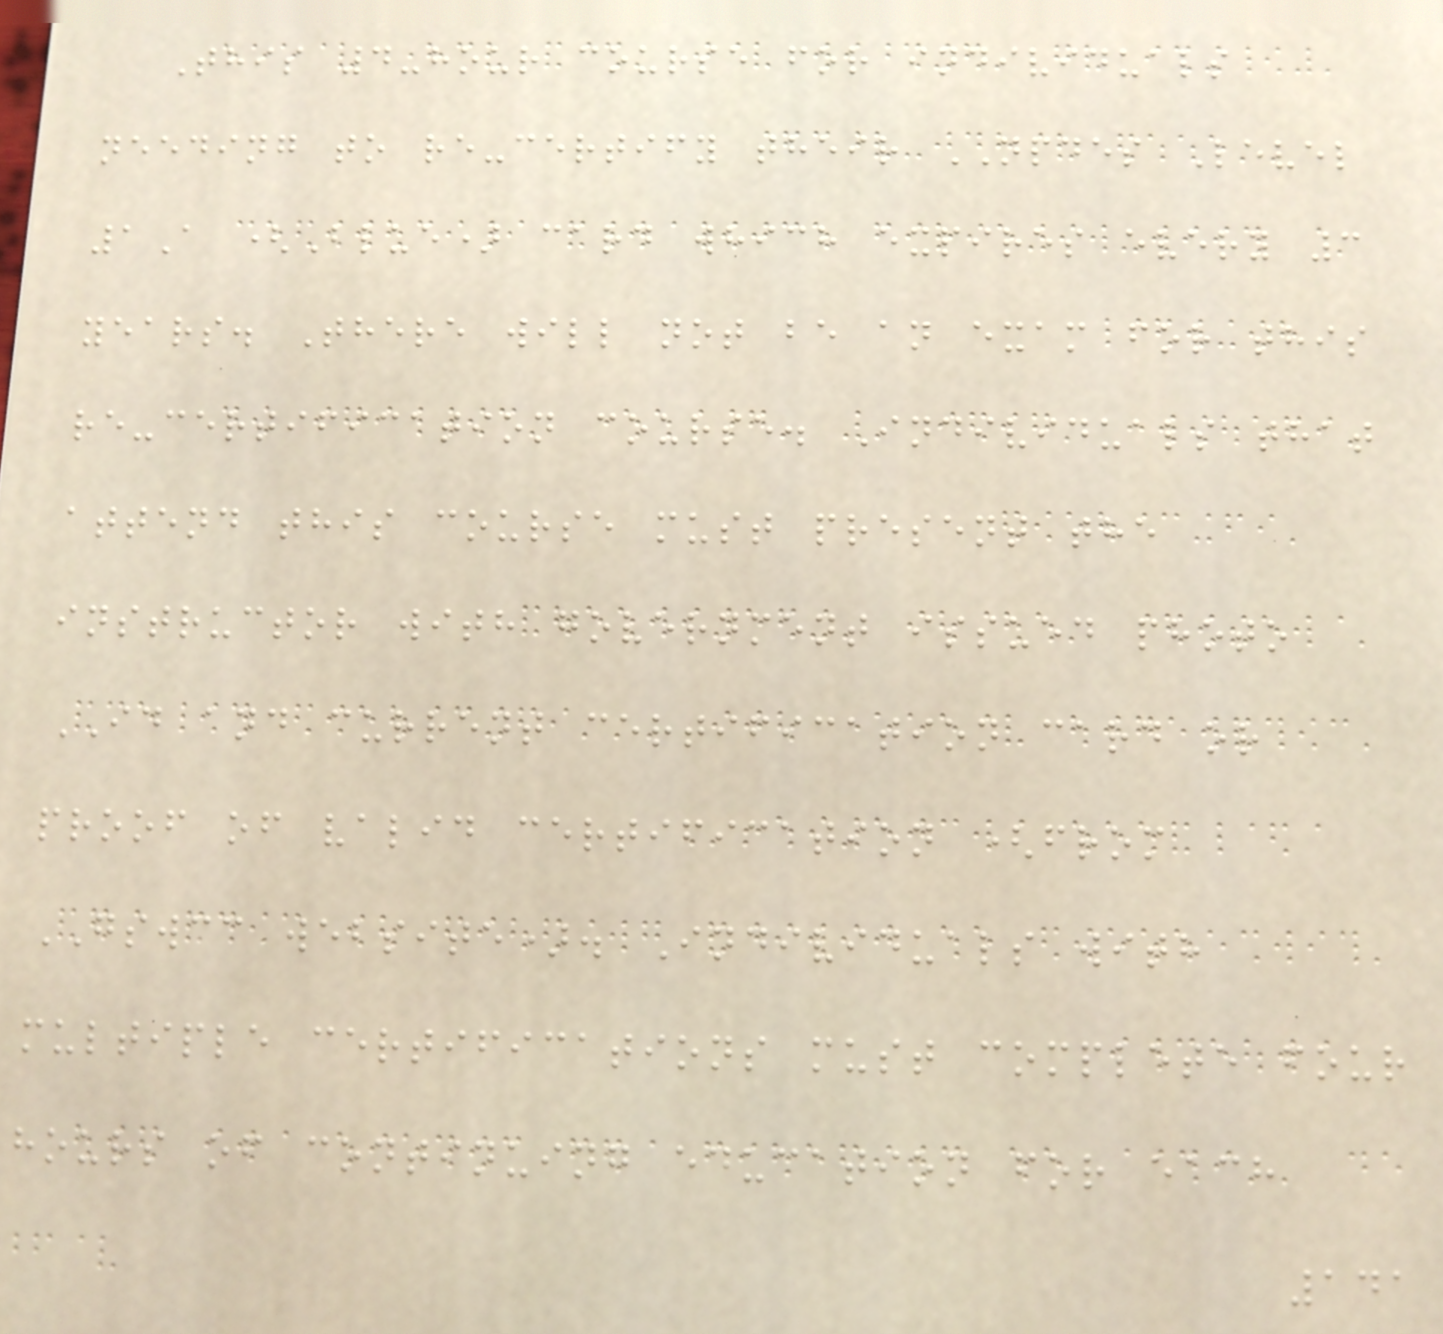This 4-hour course for individuals
needing to re-certify their NPDES Level
1A (Blue) card which expires every 3
years. There will not be an exam for this
re-certification course. Individuals that
attend this course must present the
instructor with government issued photo
ID and current certification card or
proof of valid certification (from
GSWCC website). Individuals with
multiple certifications must complete four
hours of continuing education for each
141
